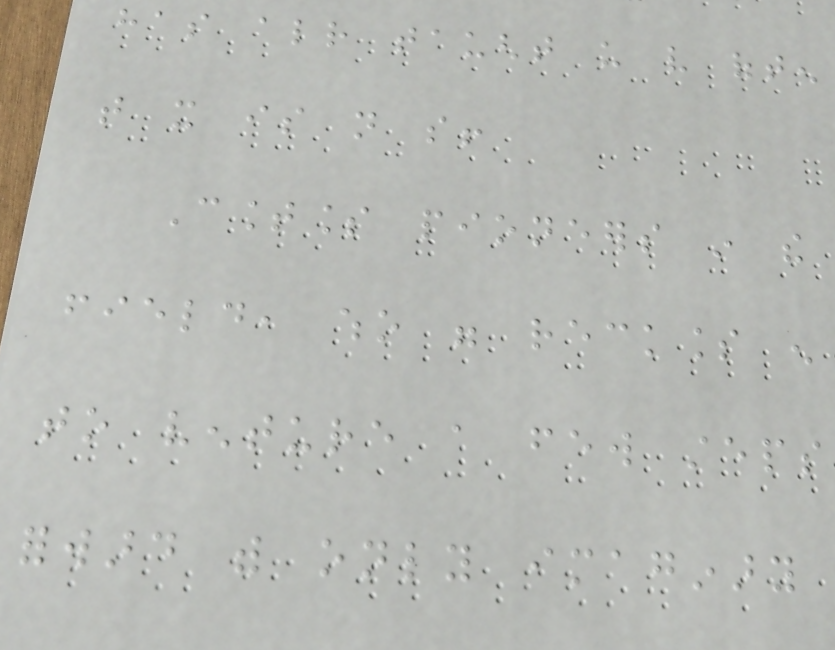has already taught us very often
that it is not so!
Countless pioneers in the
field, who were reckless enough
to venture a few steps
forward with only imaginary
